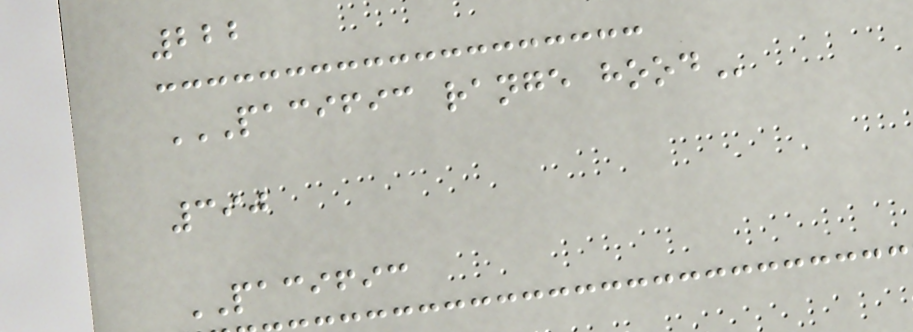222
PACIFIC RANGE HOOD
390
PACIFIC
